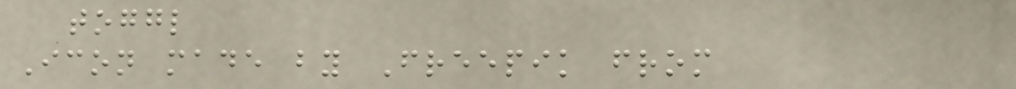toggl
Icon made by Freepik from
